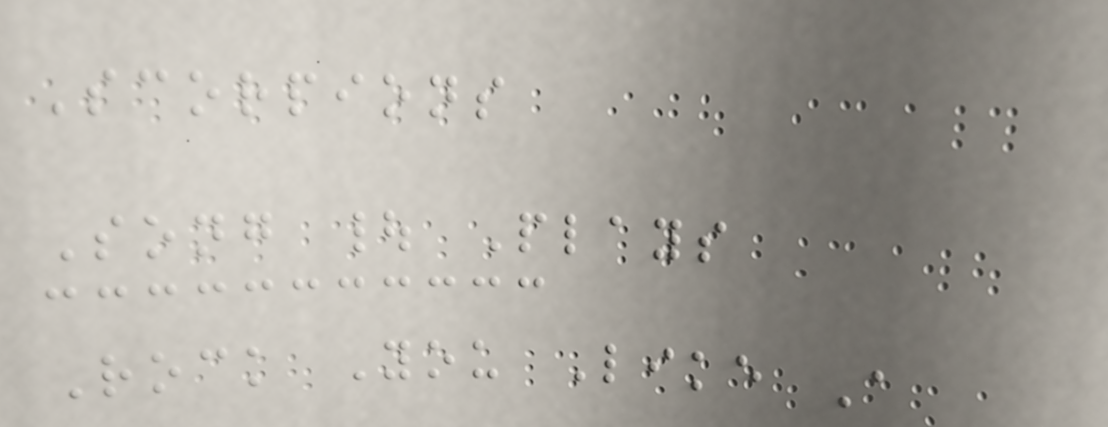Scorpions
Song | Plays
Rock You Like A
